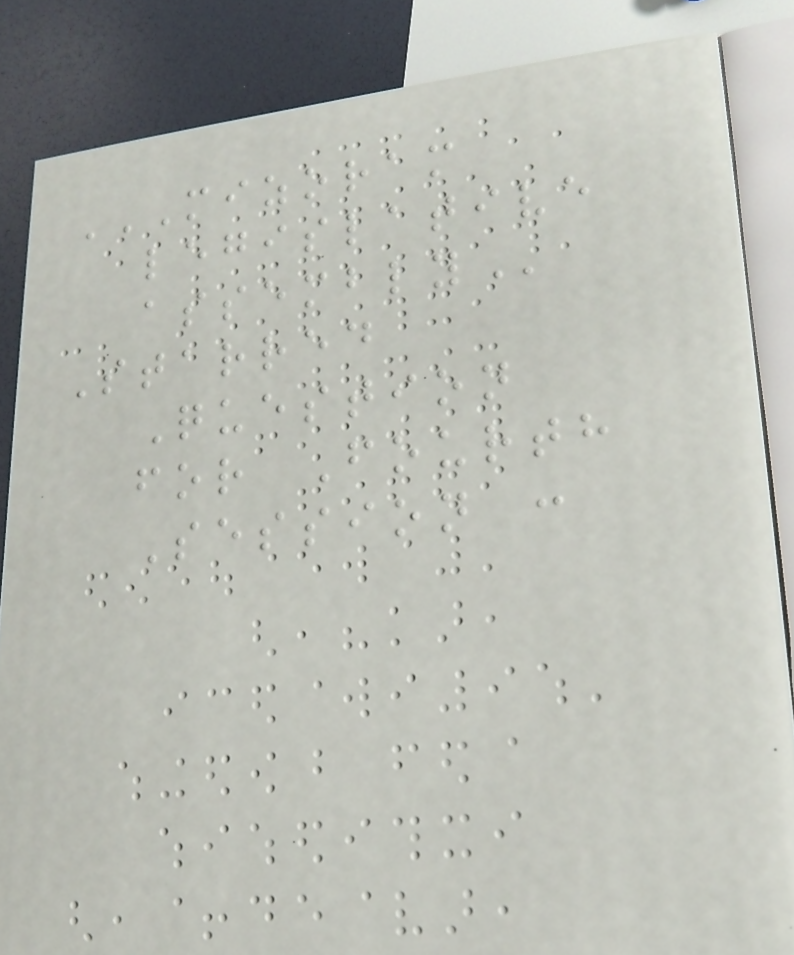MIZORAM
LEGISLATIVE
ASSEMBLY
Starred
Question
for Fourth
Session :
